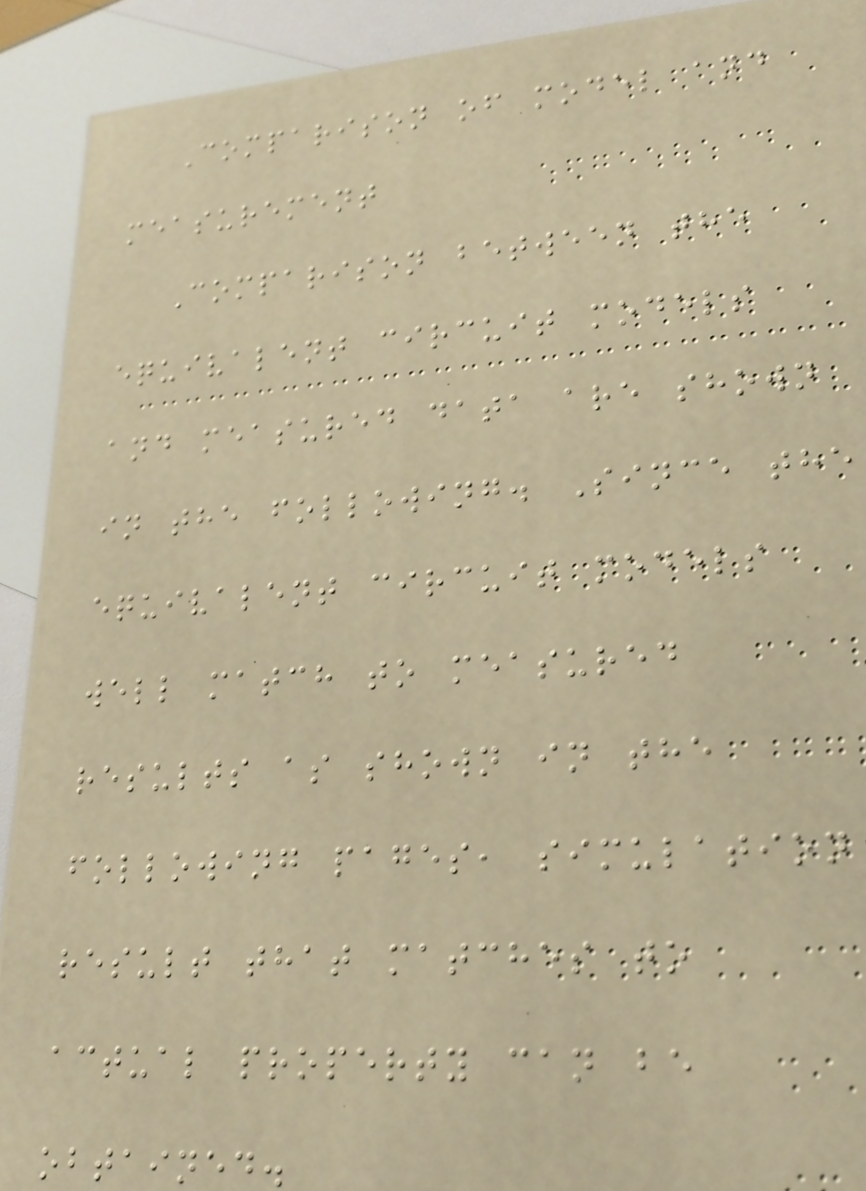Comparison of model and
measurement
Comparison between the
equivalent circuit models
and measured data are shown
in the following. Since the
equivalent circuit models
well match to measured
results as shown in the
following pages, simulation
result that matches to
actual property can be
obtained.
